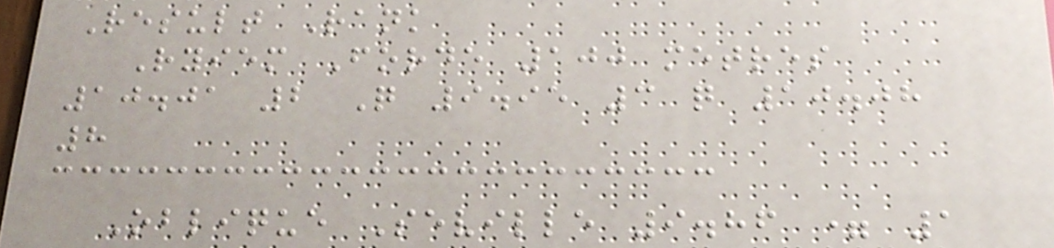Result Rank
Ryiem Forde 100 metres
10.01 2 Q 9.95 3 q 10.08
8
Oblique Seville 9.86 = 1
